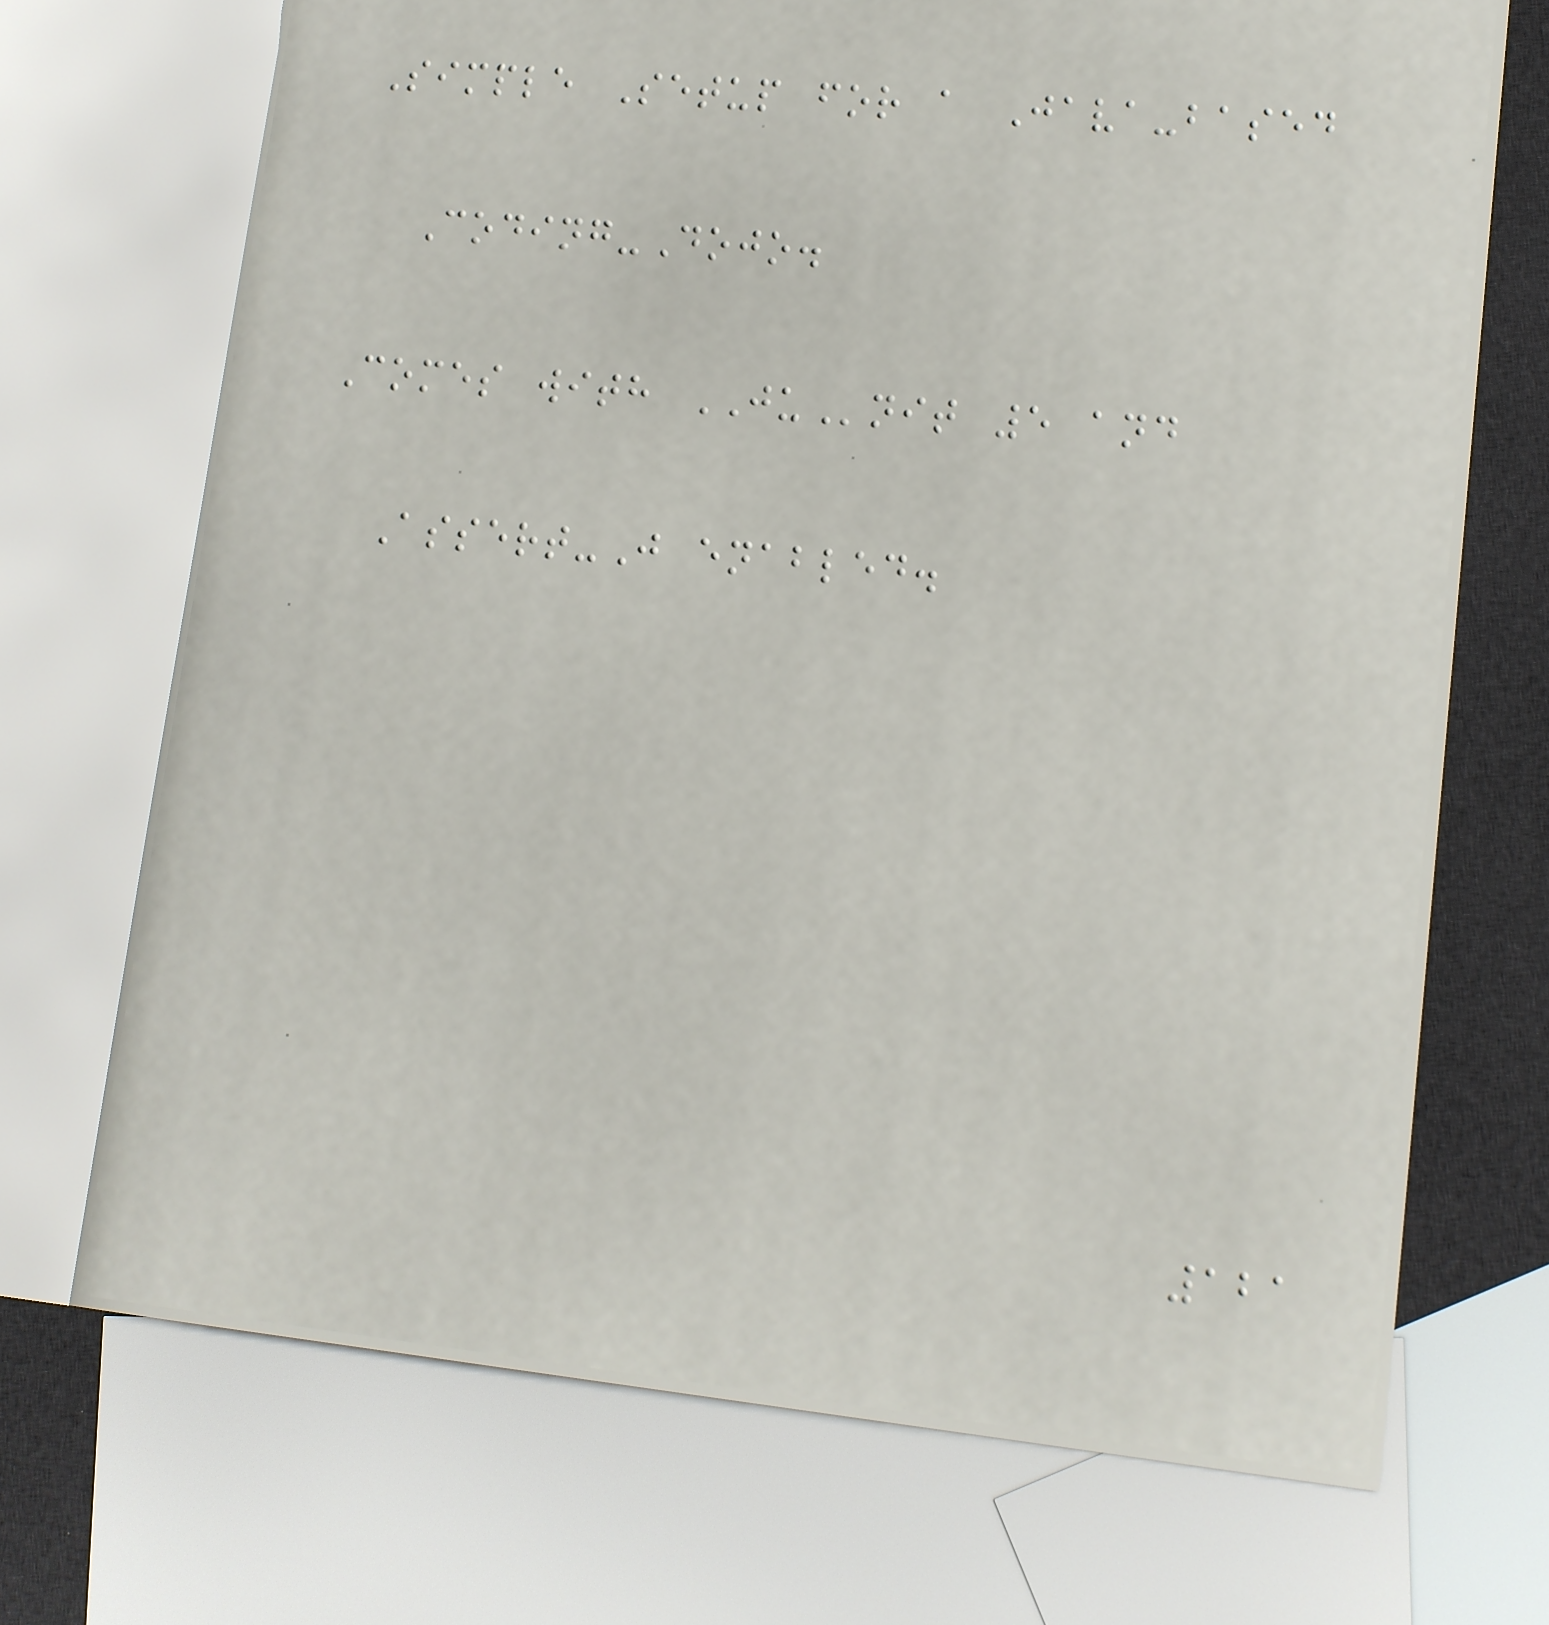Simple Setup for a Java-based
Coding-Dojo.
Comes with JUnit 5 and
Assert-J enabled.
121
